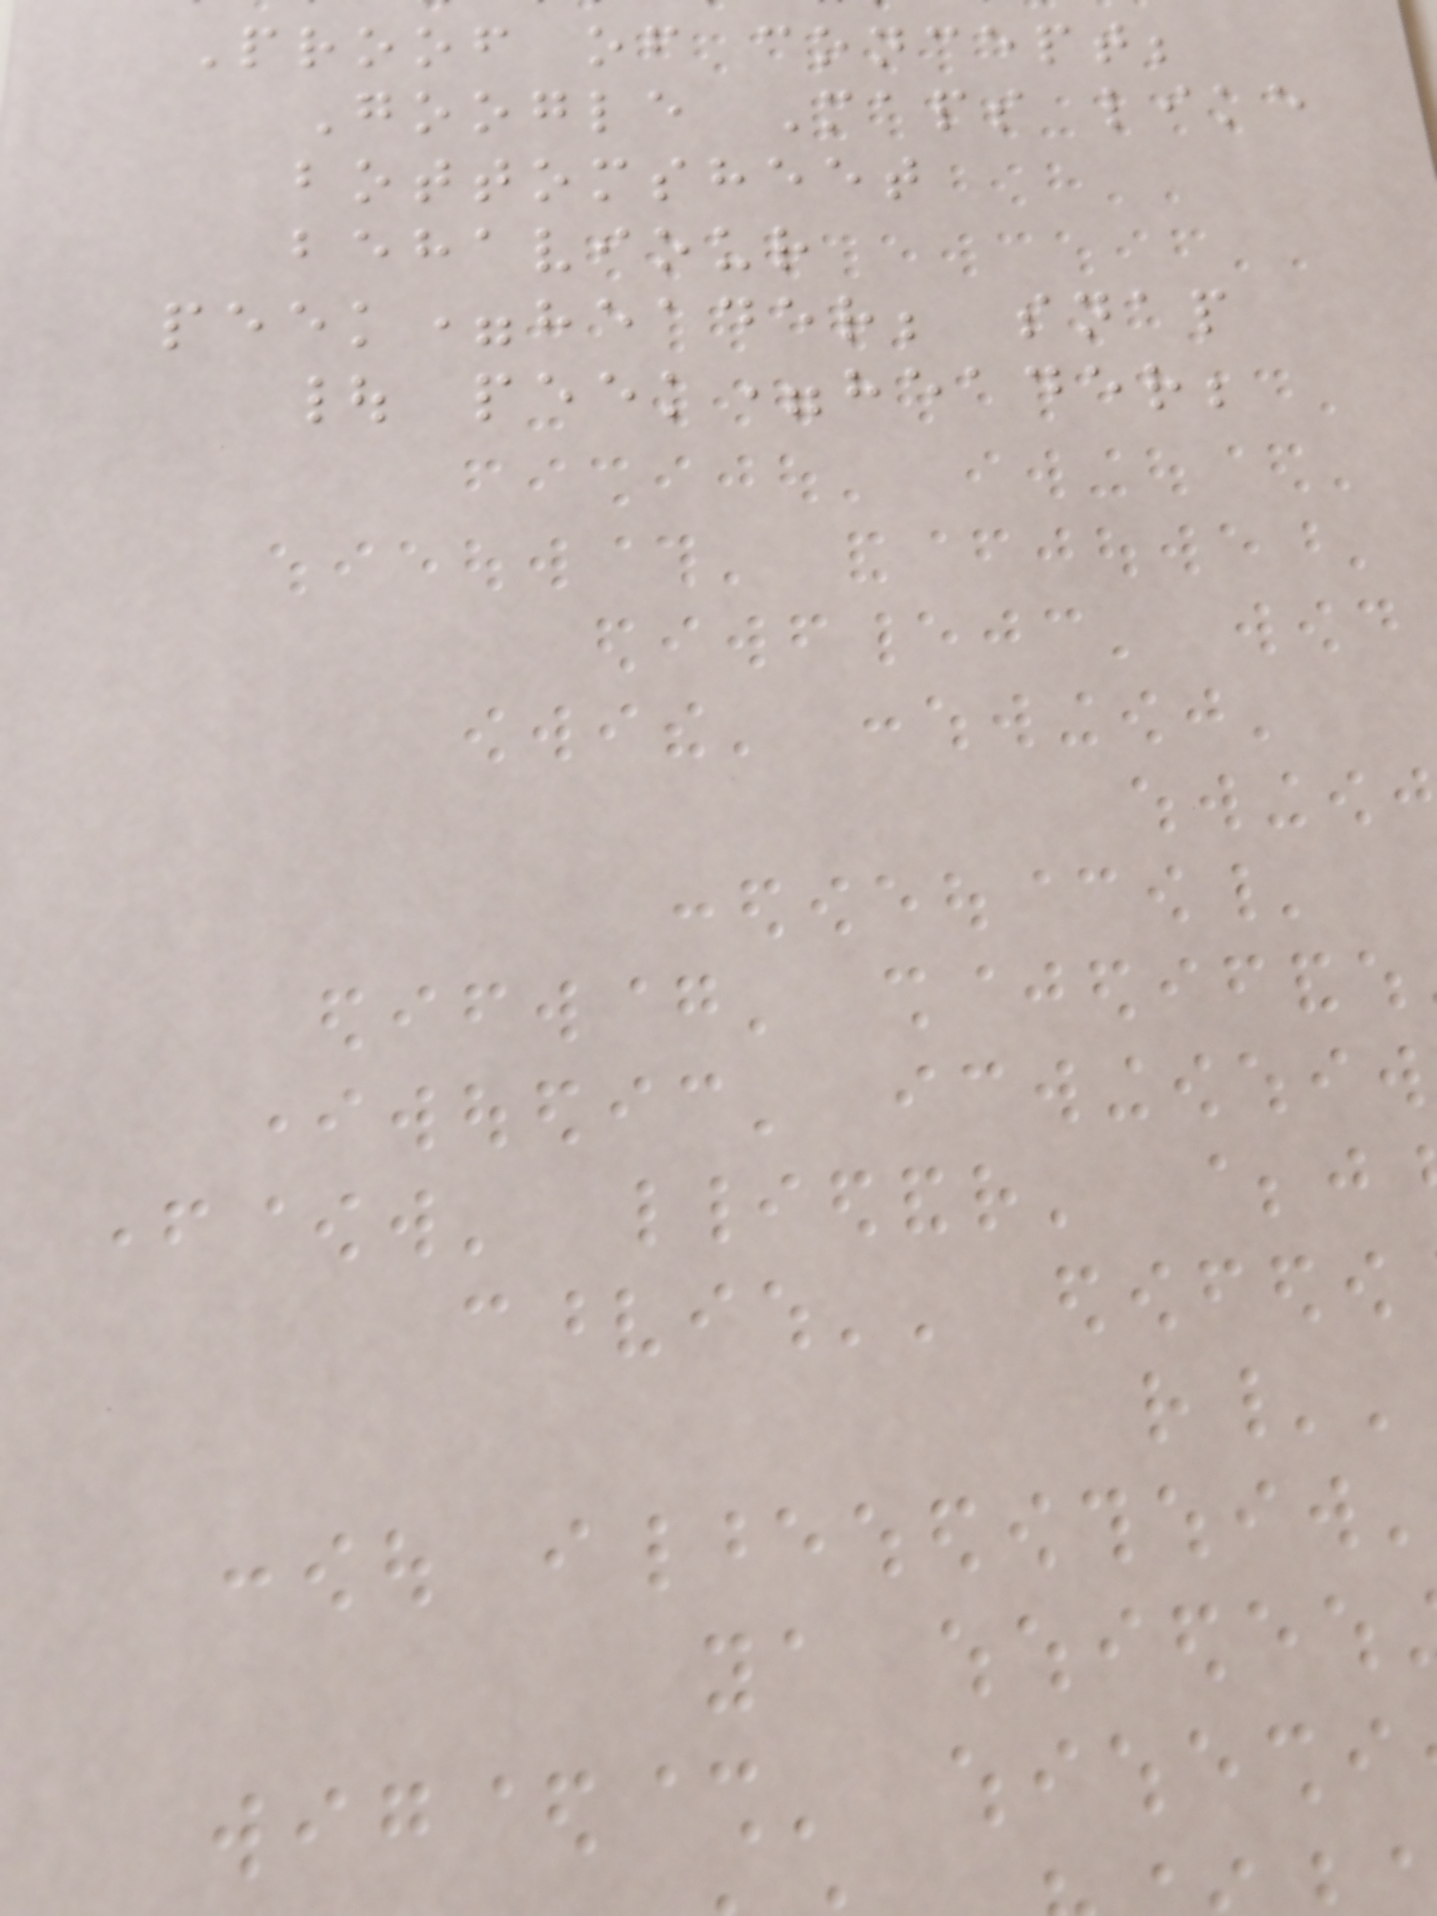Proof of concept;
Google Maps like
bottomsheet
behaviour
peek=header; snap
| peek=header;
